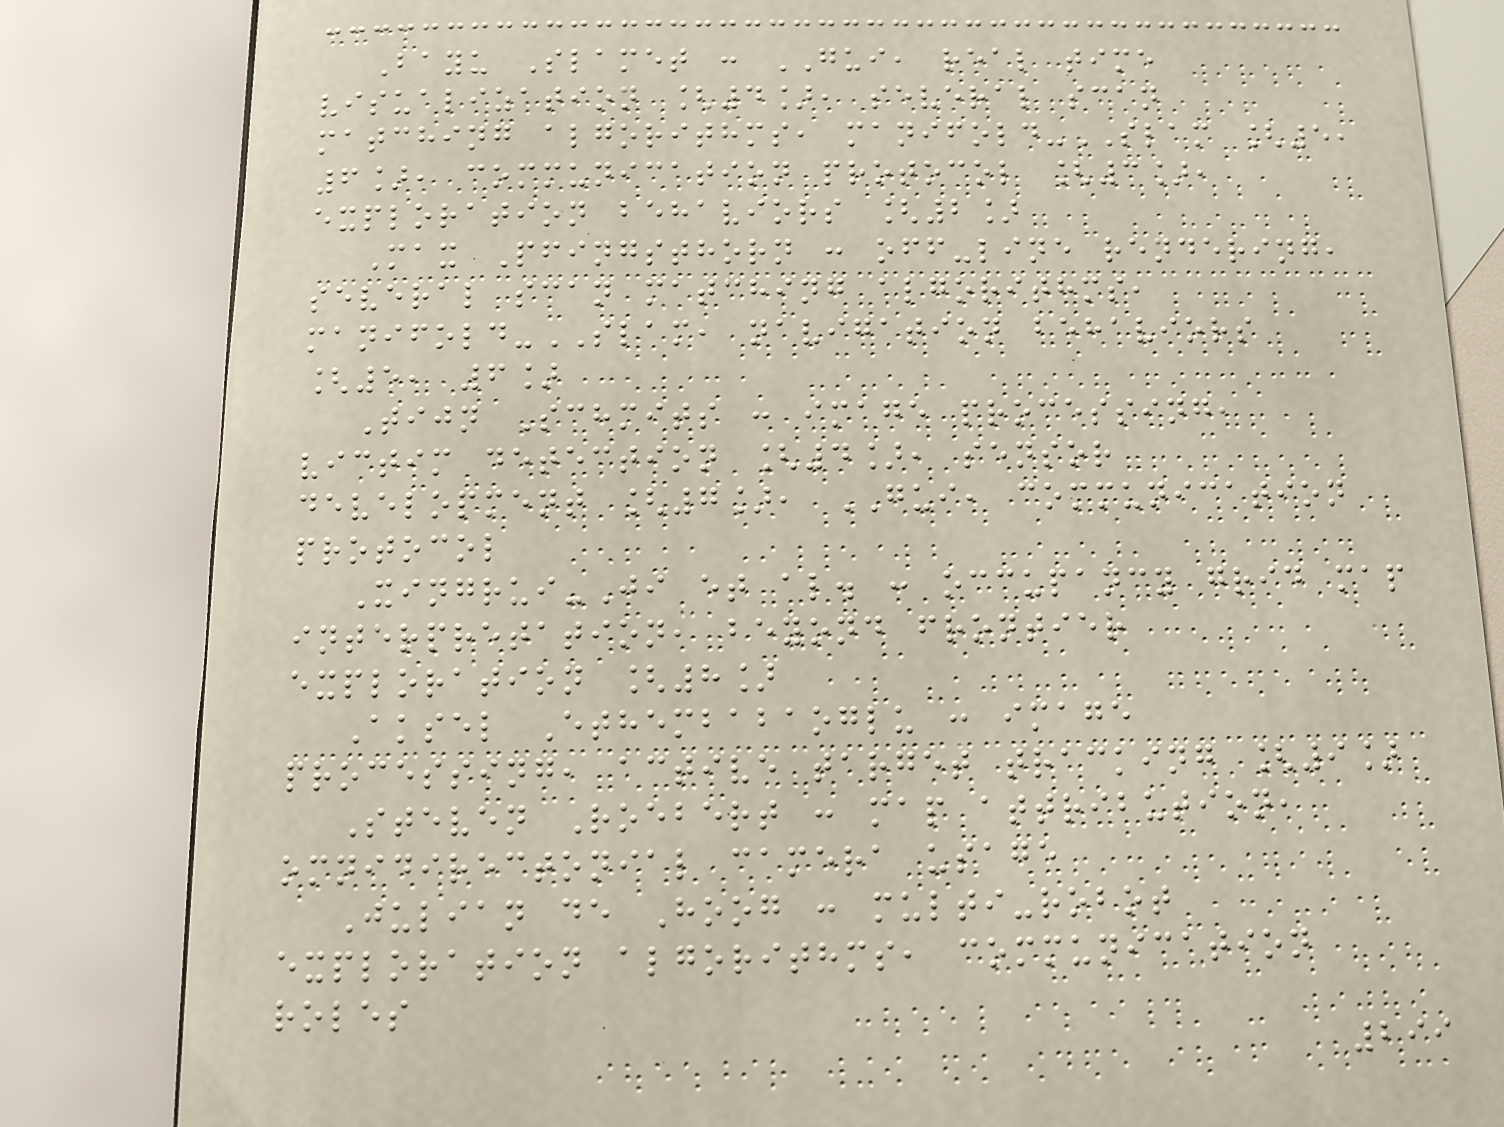Bayu Slamet : GUI, real time
visualization [4], several scan
matching algorithms, manifold-SLAM [5,
6], communication protocol [3],
exploration behaviors [2]
Max Pfingsthorn : off-line rendering,
several scan matching algorithms,
manifold-SLAM, navigation behaviors
[5, 6]
Tijn Schmits : image processing,
victim detection [4], sensor
development [7], GUI, communication
protocol
Xingrui-Ji et al. : occupancy grid map
interpretation, beyond frontier
exploration [8]
Aksel Ethembabaoglu : image
processing, active target tracking [9]
Steven Roebert : map attribution,
omnidirectonial camera usage
Julian de Hoog : multi-robot
exploration algorithms, communication
roles
299
